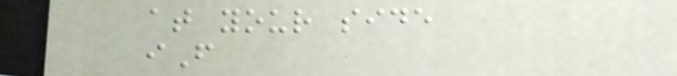at your side
iF
